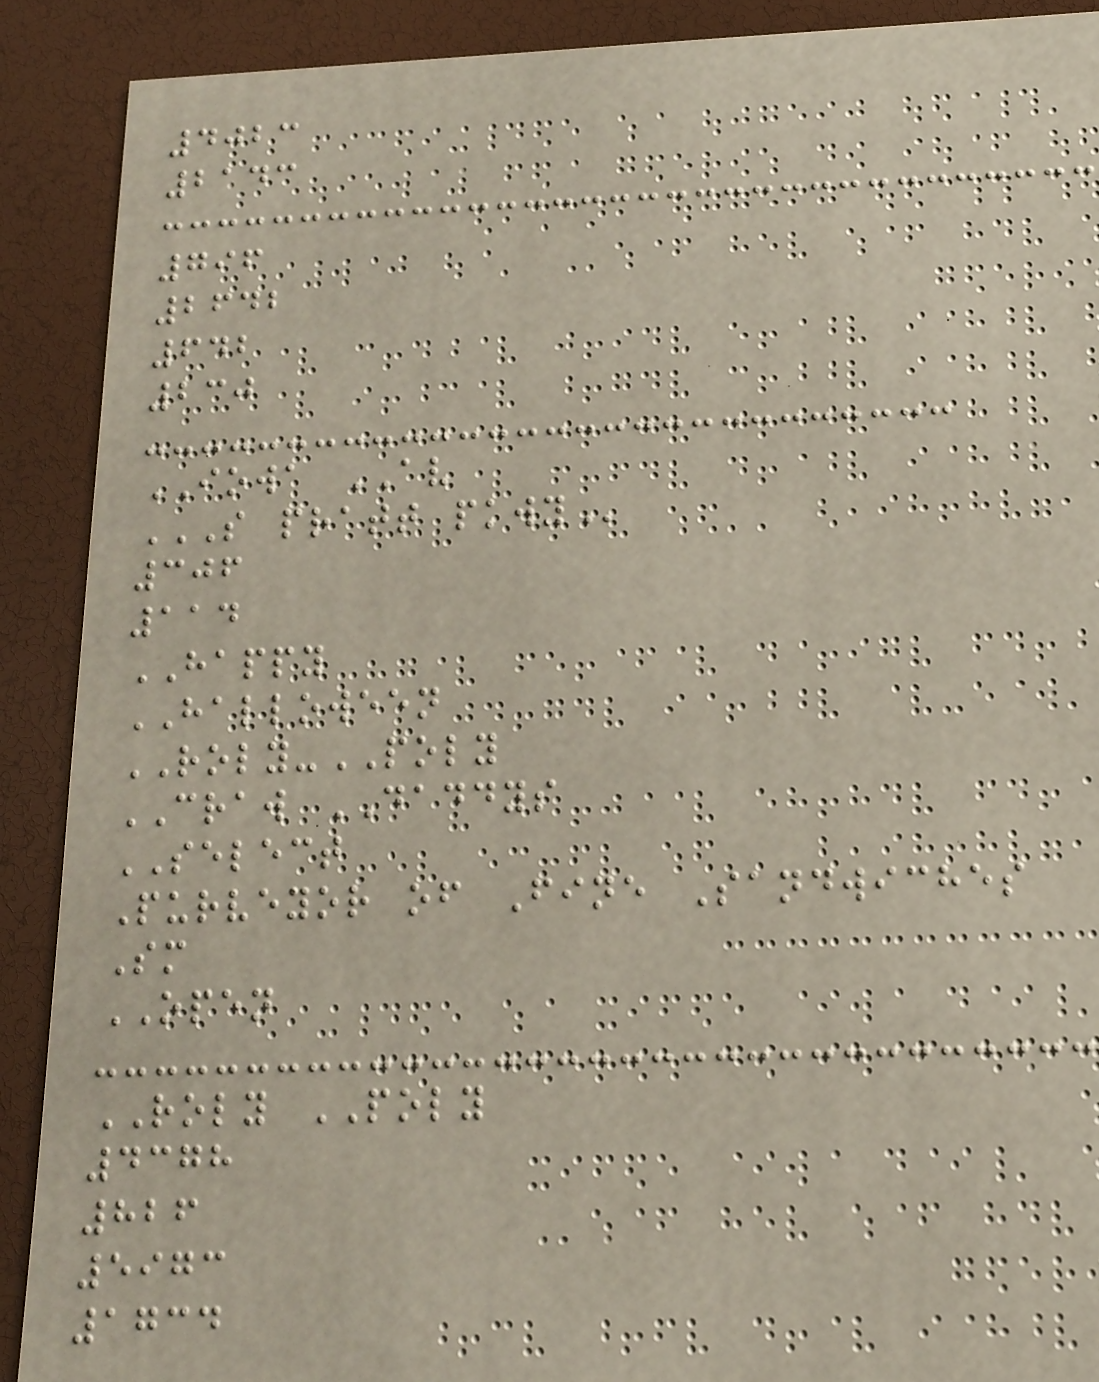4023
2143
796
2642
642
230
IOWA AV
S PRATT PKWY
306
114
HAPPY
HALLOWEEN
ROLY-POLY
CRAW DADDYS
SELECT
Purveyor of Fine Sandwiches
Sm
OPEN
ROLY POLY
4378
826
5973
1734
